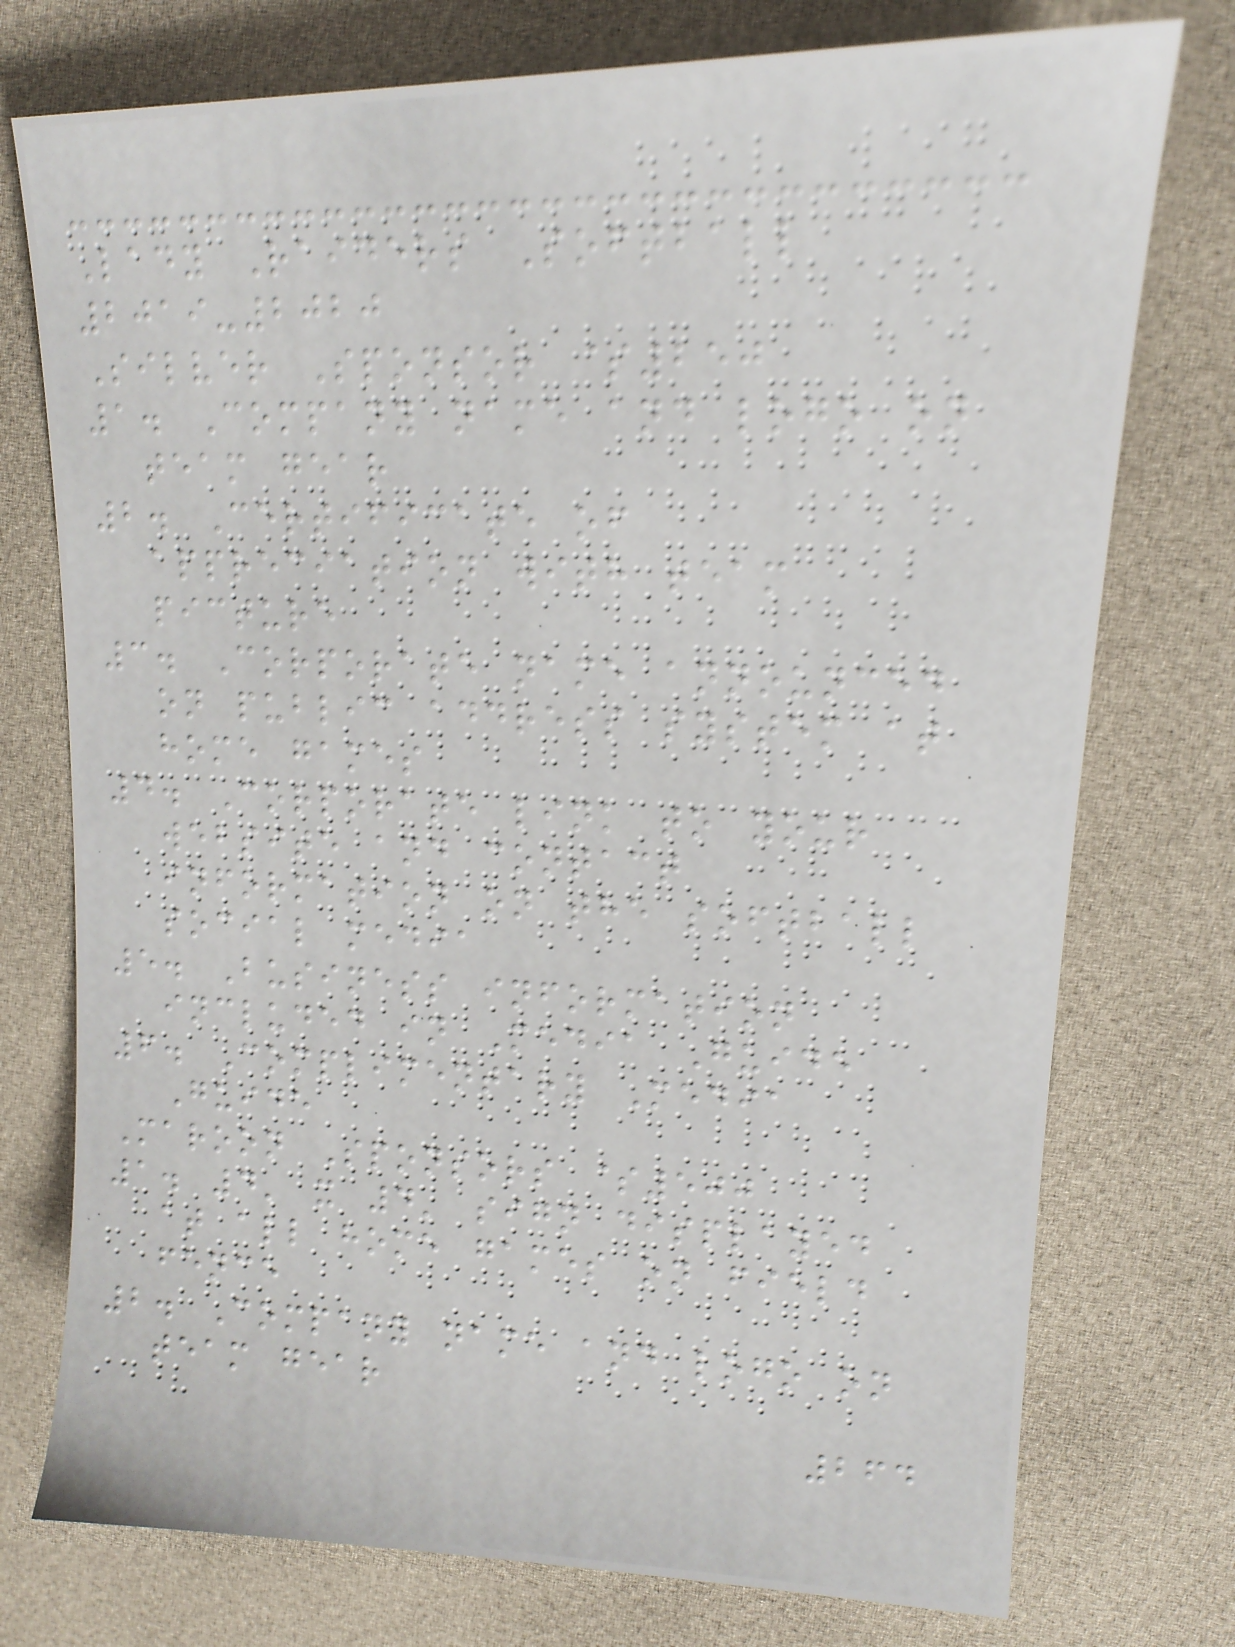Lady Raiders Softball
2019-2020
Silver Sponsor $250
1. Company name and logo on
team gear
2. Certificate of
appreciation with team
picture
3. Corporate name announced
on public address system at
home games
4. Corporate link to your
website and contact
information on the softball
social media
5. Business information
included in Media Guide
6. Complimentary Media
Guide
Maroon Sponsors $500
1. 4' x 4' sign displayed
at all home games on field
fence
2. Company name and logo on
team gear
264
